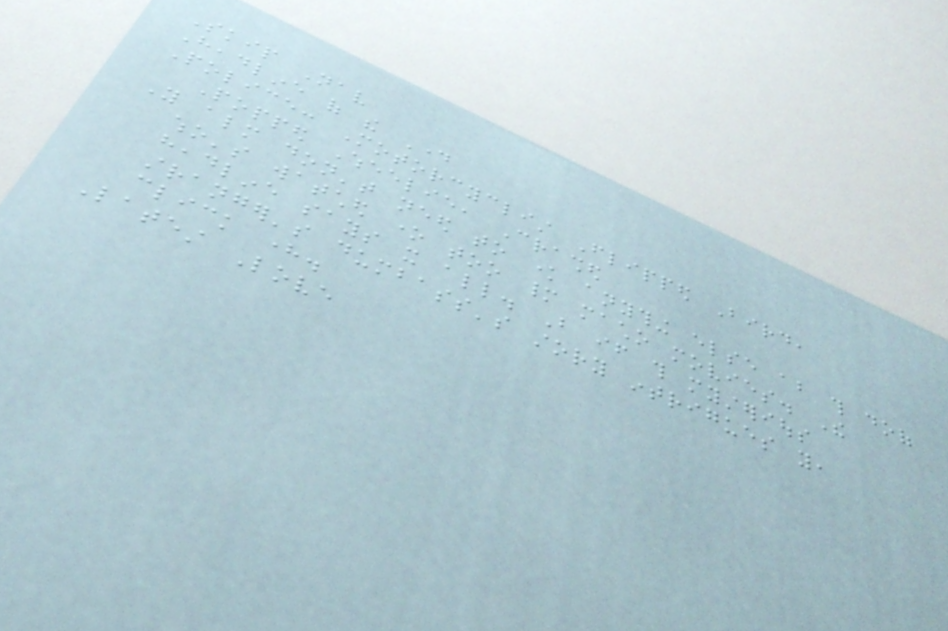Skip Nav
Headline of the Day
Police: Motorcyclist Flipped Bird,
Popped Wheelie, Crashed
You almost don't need to know anything else about this doof
who's watched one too many macho movies. The
headline says it all. But if this mysterious
stranger's dumbass's story intrigues you,
click here.
Latest Love
